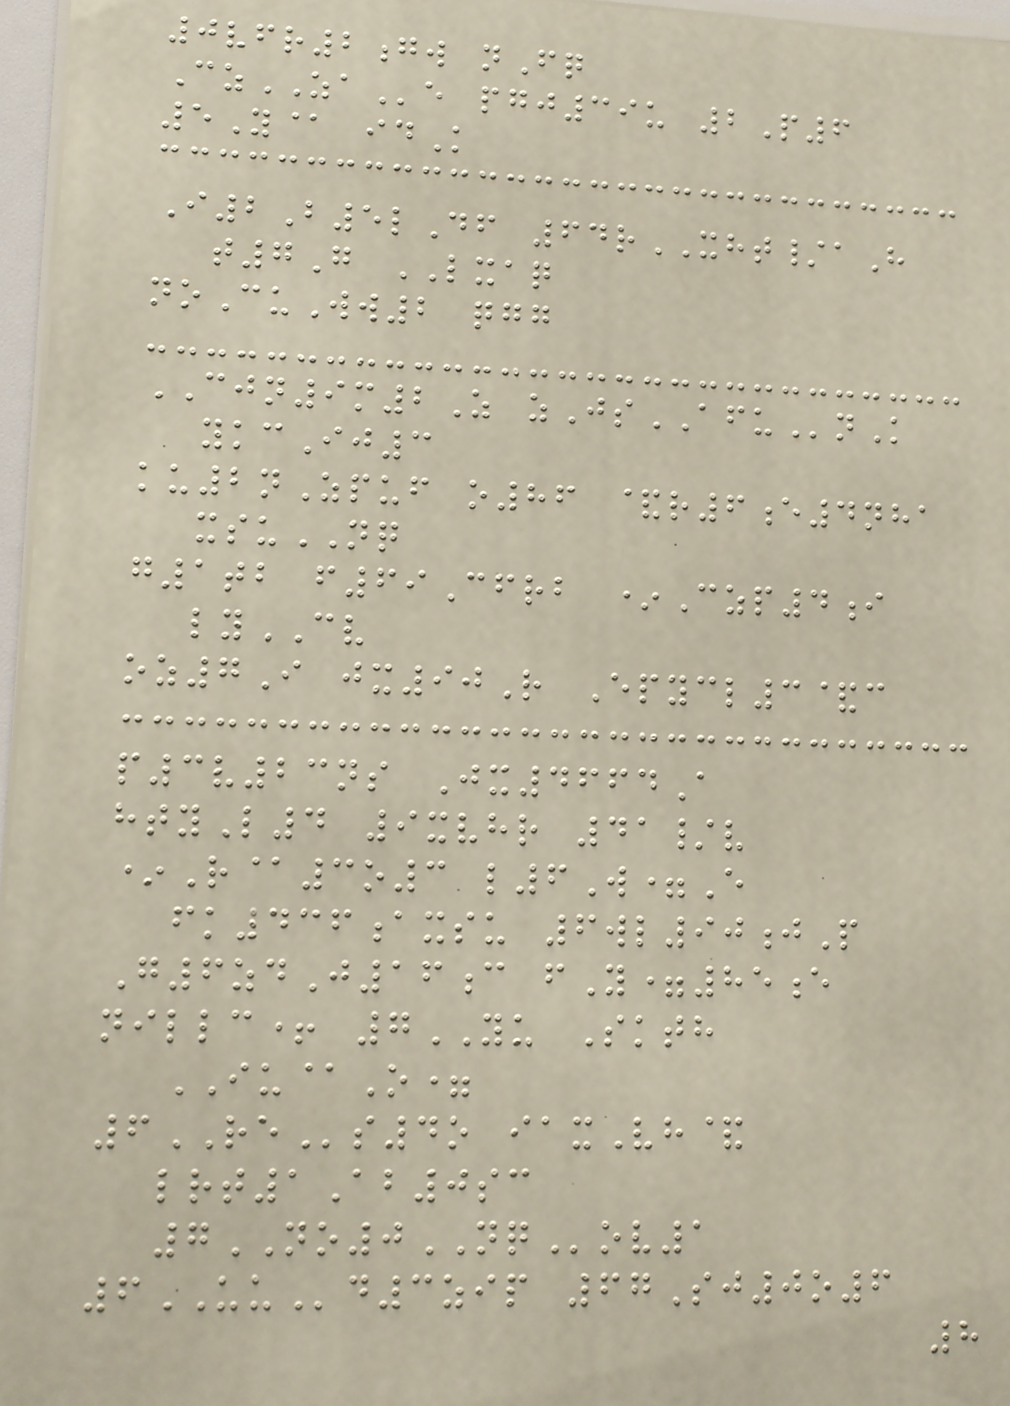0vfr2gw nFq
CzZAe pgj39u 2P6
5Y@ idK
I2B5lDf 64rXHT/aH
t7G LXAQ
noCuWw2 qgg
CJN9m2Z zJsAFUnK
ykcIj3
ku2nZpuf o86 &r6e4nha
xsuNQ
g1tb f69Cfrb *Czp4i
lyCV
oz7I jx90R Epycl3&c
p3v23ns Jx4664A
htyL4 9xvhr 41/v
*R@3o3 l6W=E
fk436axsu 6wl90jP
G6zdJ16c fY=85e
nillc+ 7YU Skth
IU@O=
6REs4o iaxVh&
lrt1Ab0sc
7NO0NQov1
6UUd3zip 67Sj0o6
8
